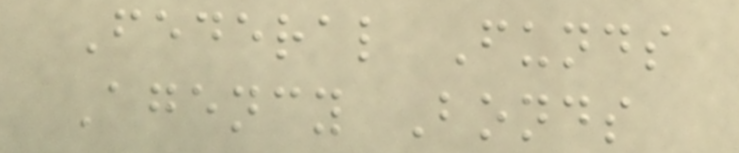Federal Funds
Agency Bonds
